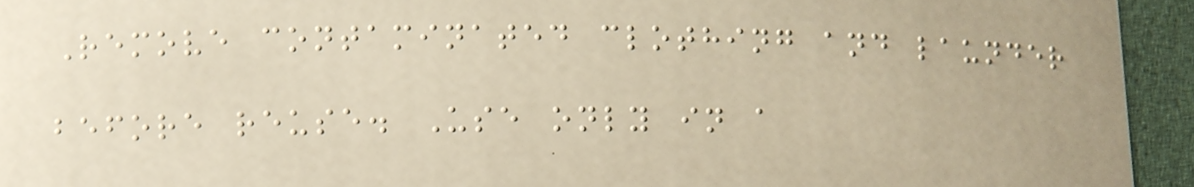Remove contaminated clothing and launder
before reuse. Use only in a
